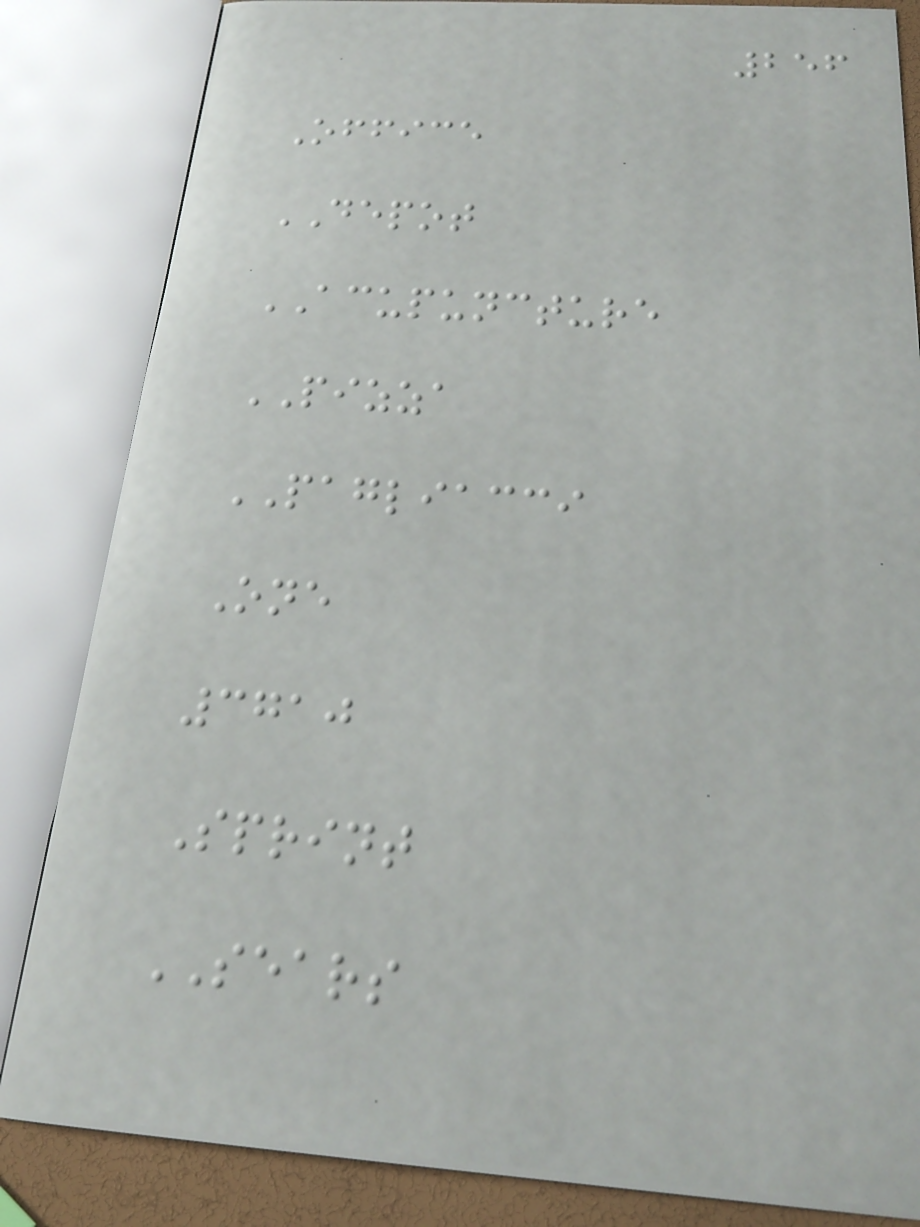256
Office
DEPOT
ACUPUNCTURE
PIZZA
PAGLIACCI
One
3710
Sprint
SEARS
